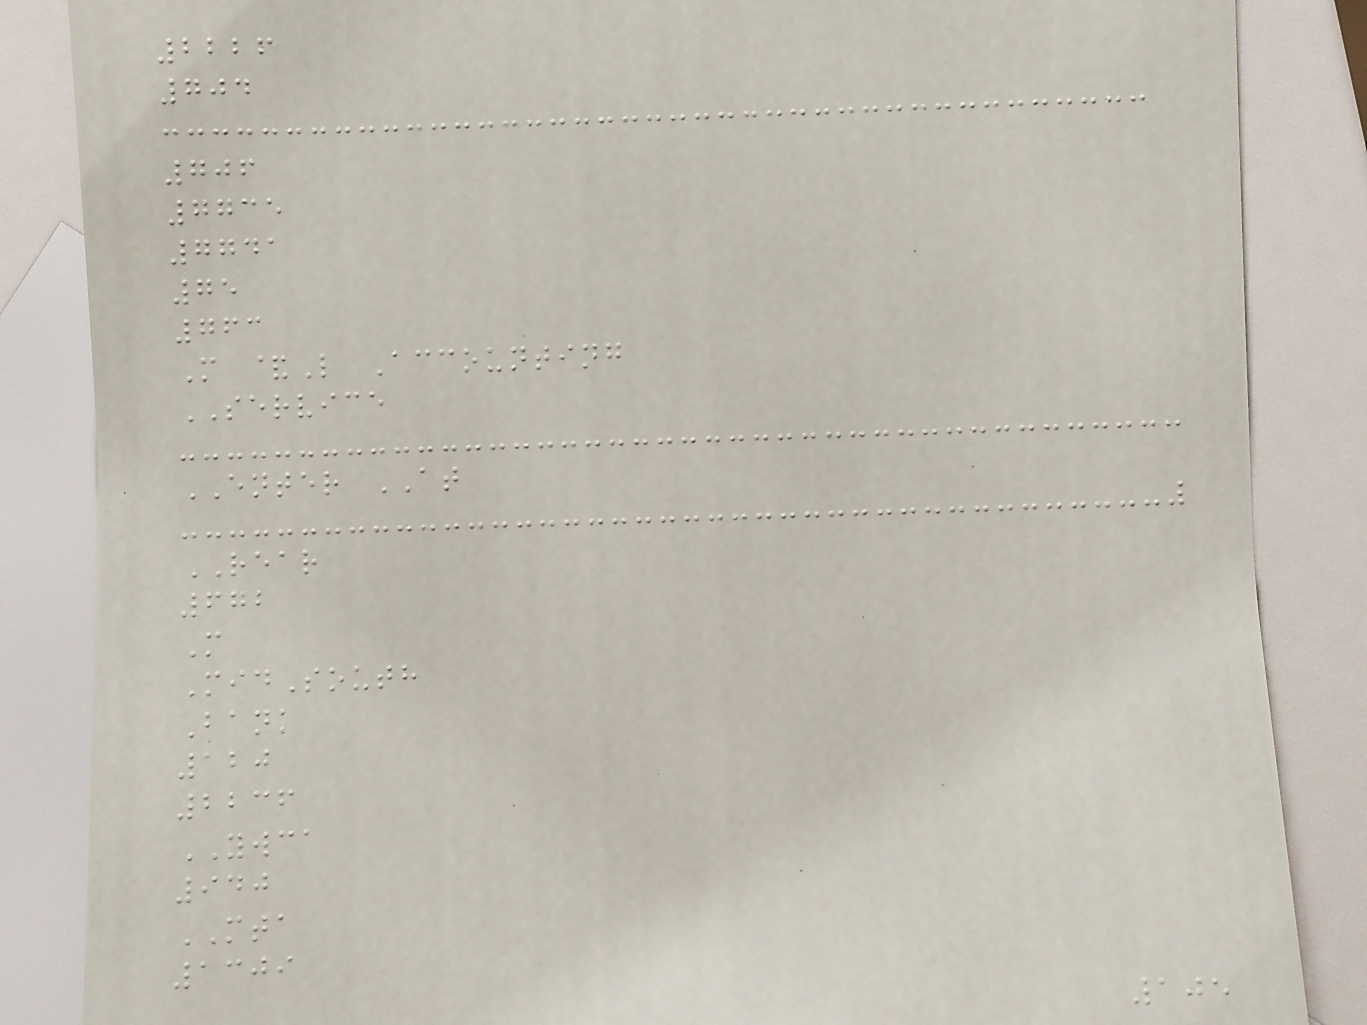2226
704
706
7735
7741
75
763
M &L Accounting
SERVICE
ENTER AT
REAR
672
M
MidSouth
Bank
120
2236
YWCA
940
MTA
1309
105
